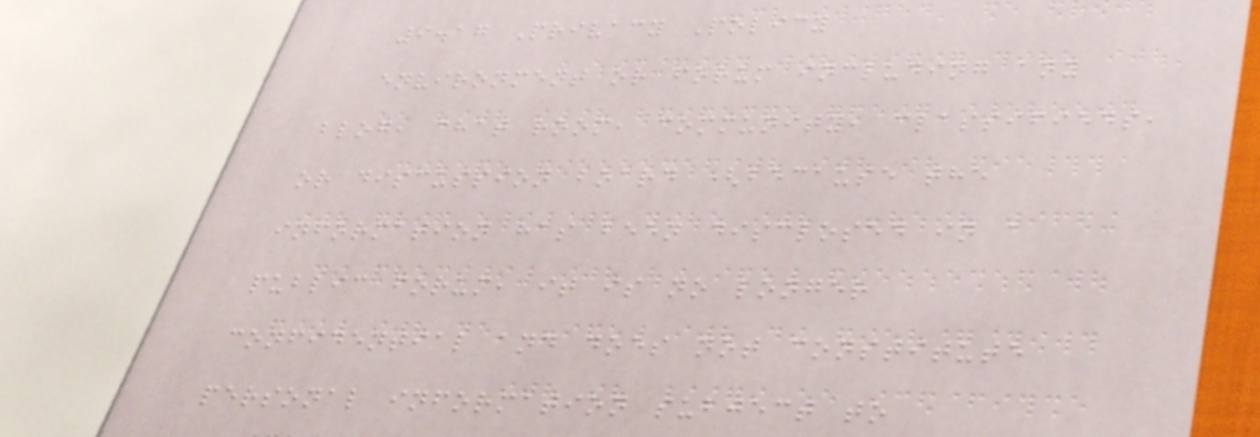9.17 Privacy Policy
environment or forum including any
blog, chat room, community, classifieds,
or discussion board (because the
information has been disclosed in a
public forum, it is no longer
confidential and does not constitute
personal information subject to
